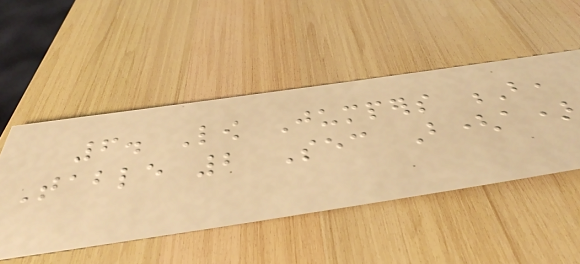6. Low Jumpers B,
Table 2 Sec B(a)
